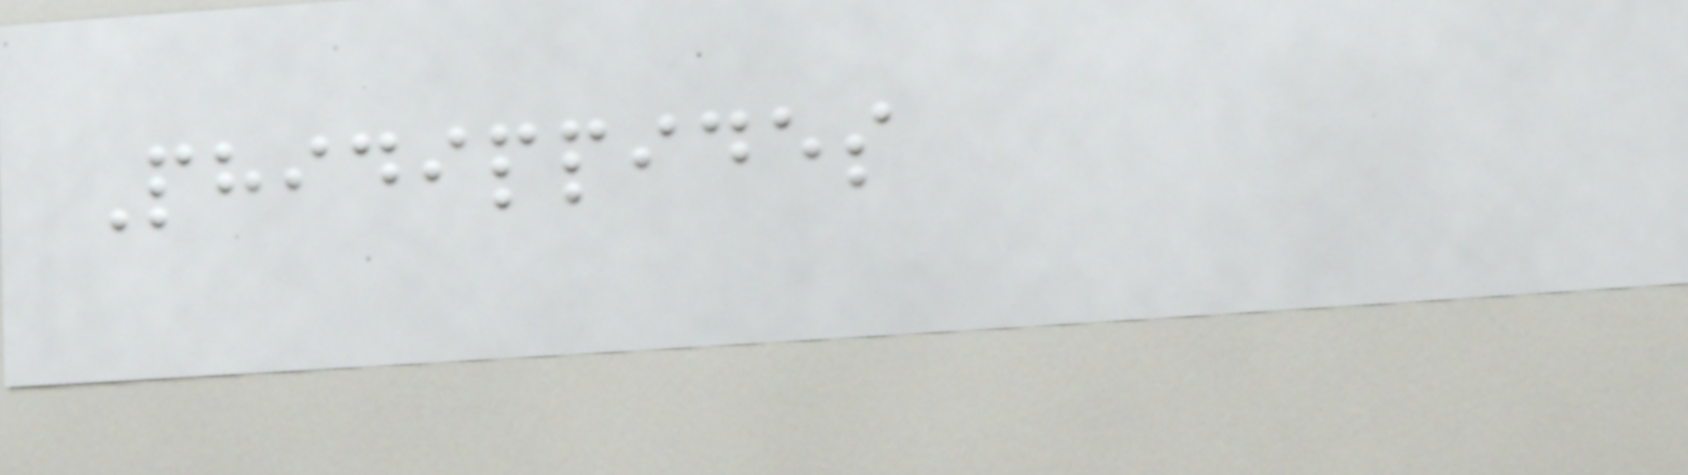Phidippides
